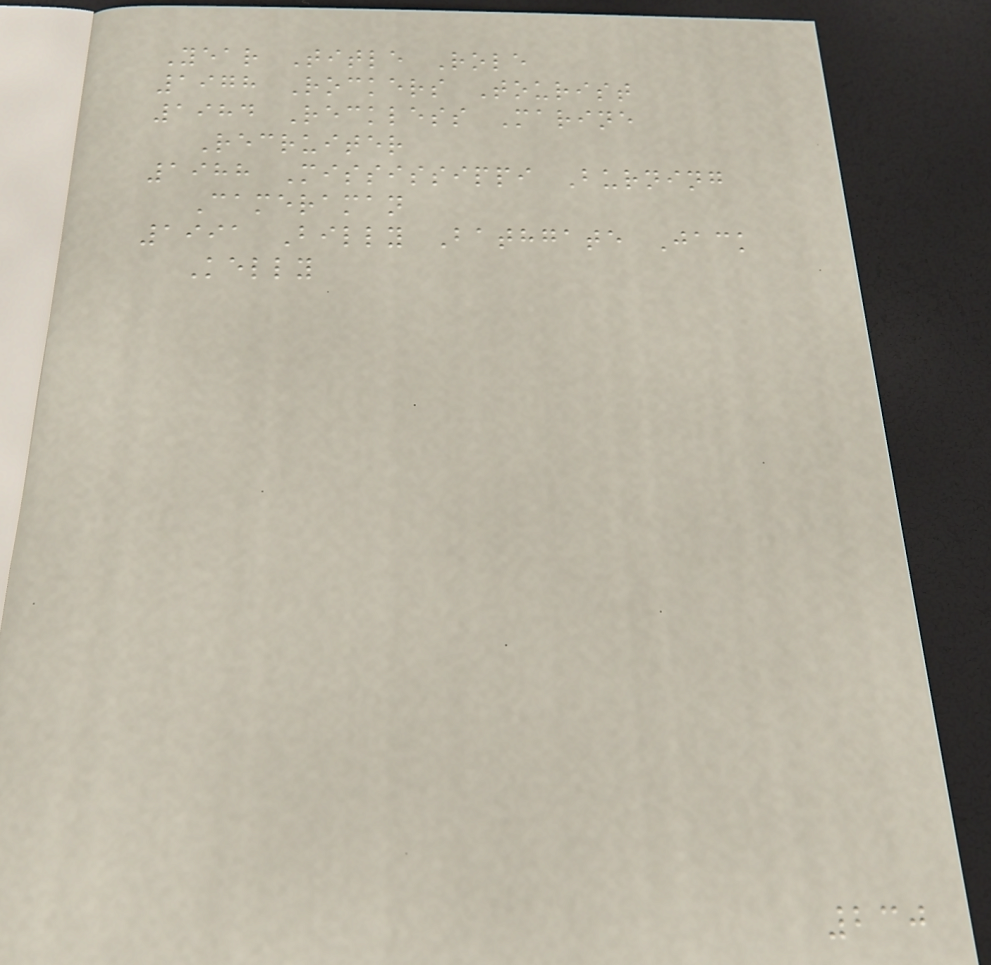Year Title Role
1978 Rockers Tourist
1984 Reckless Marine
Recruiter
1988 Mississippi Burning
Cameraman
1991 Billy Bathgate Jack
Kelly
230
